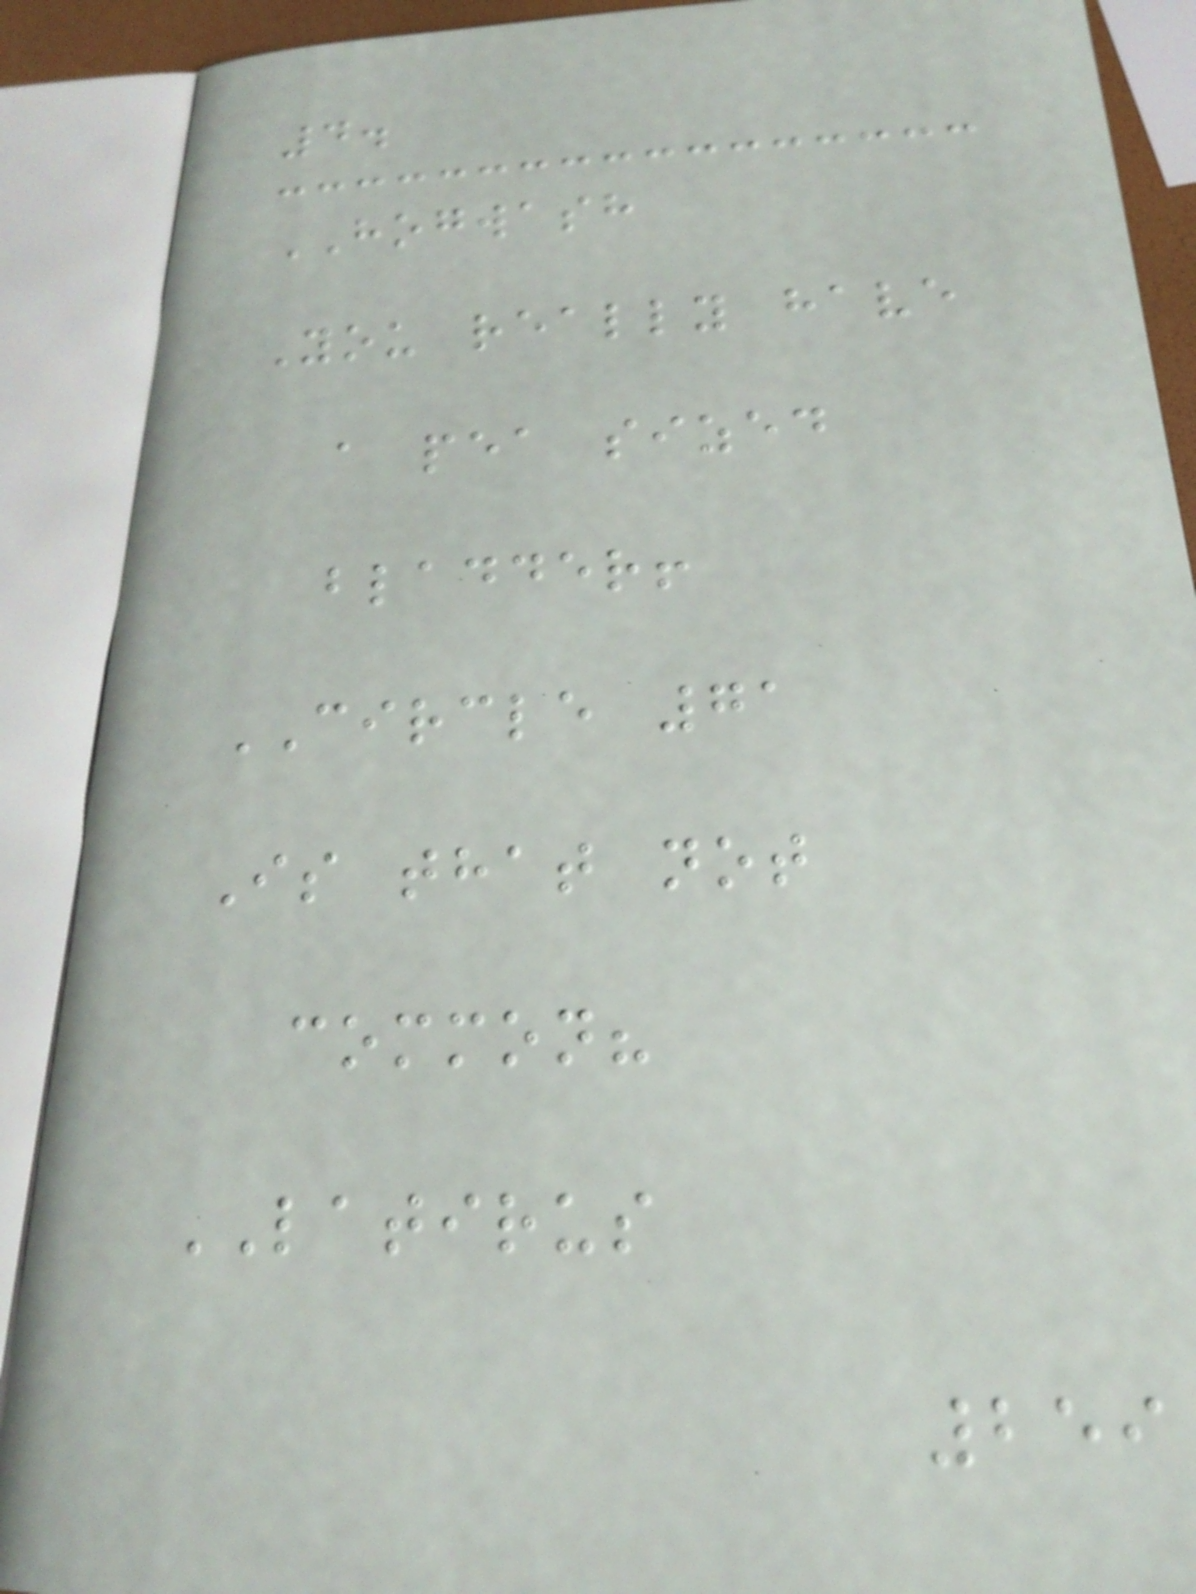4.
HOGWASH
You really have
a pea sized
bladder!
CIRCLE 71
Is that not
common?
LATIRUS
259
